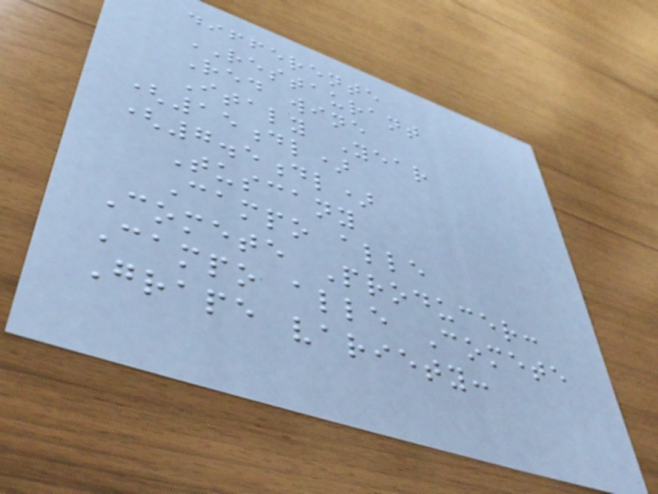differente
RESTAURANT
Red wine
Italy Year
(15dl)
(7.5dl)
Tuscany
Campo alle
Comete Producer:
Campo alle Comete
Grape variety:
